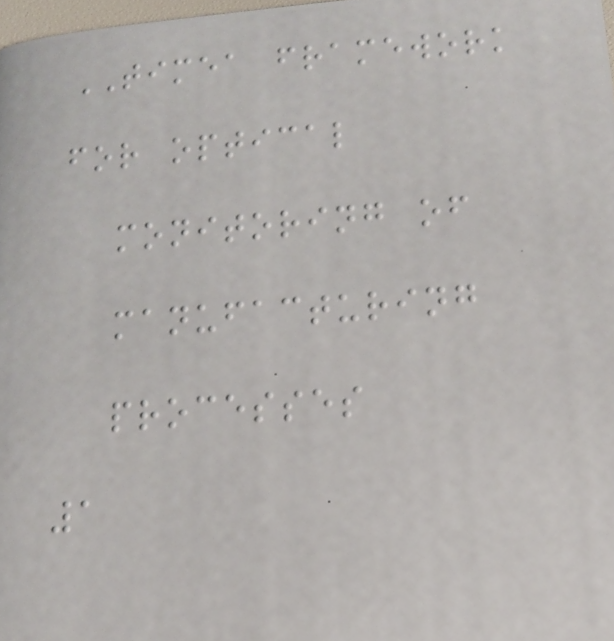TIMEA framework
for optical
monitoring of
manufacturing
processes
1
